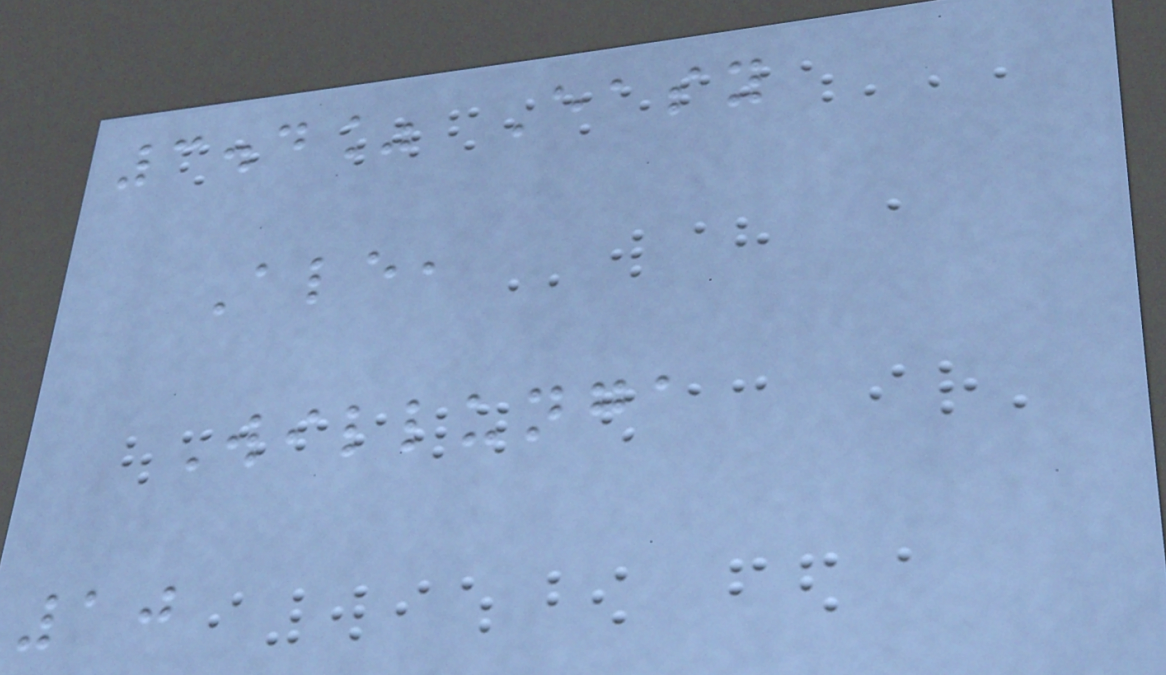3.4% Easy
Ale,
Willunga
10
